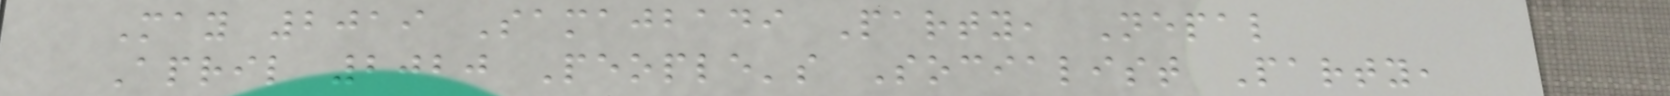May 2019 Samajbadi Party, Nepal
April 2020 People's Socialist Party,
